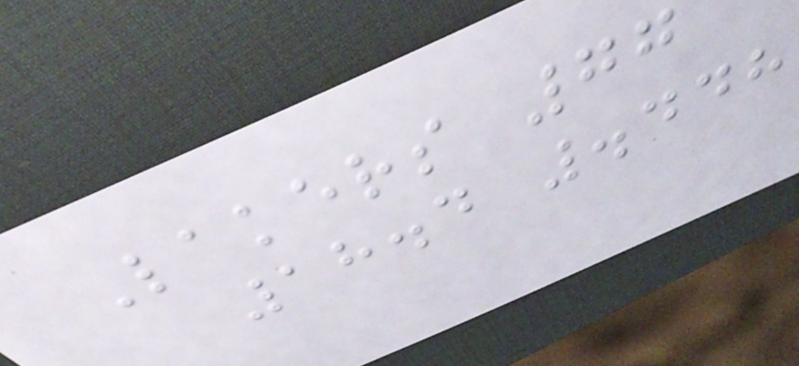Lakers 77
18.4 .448
